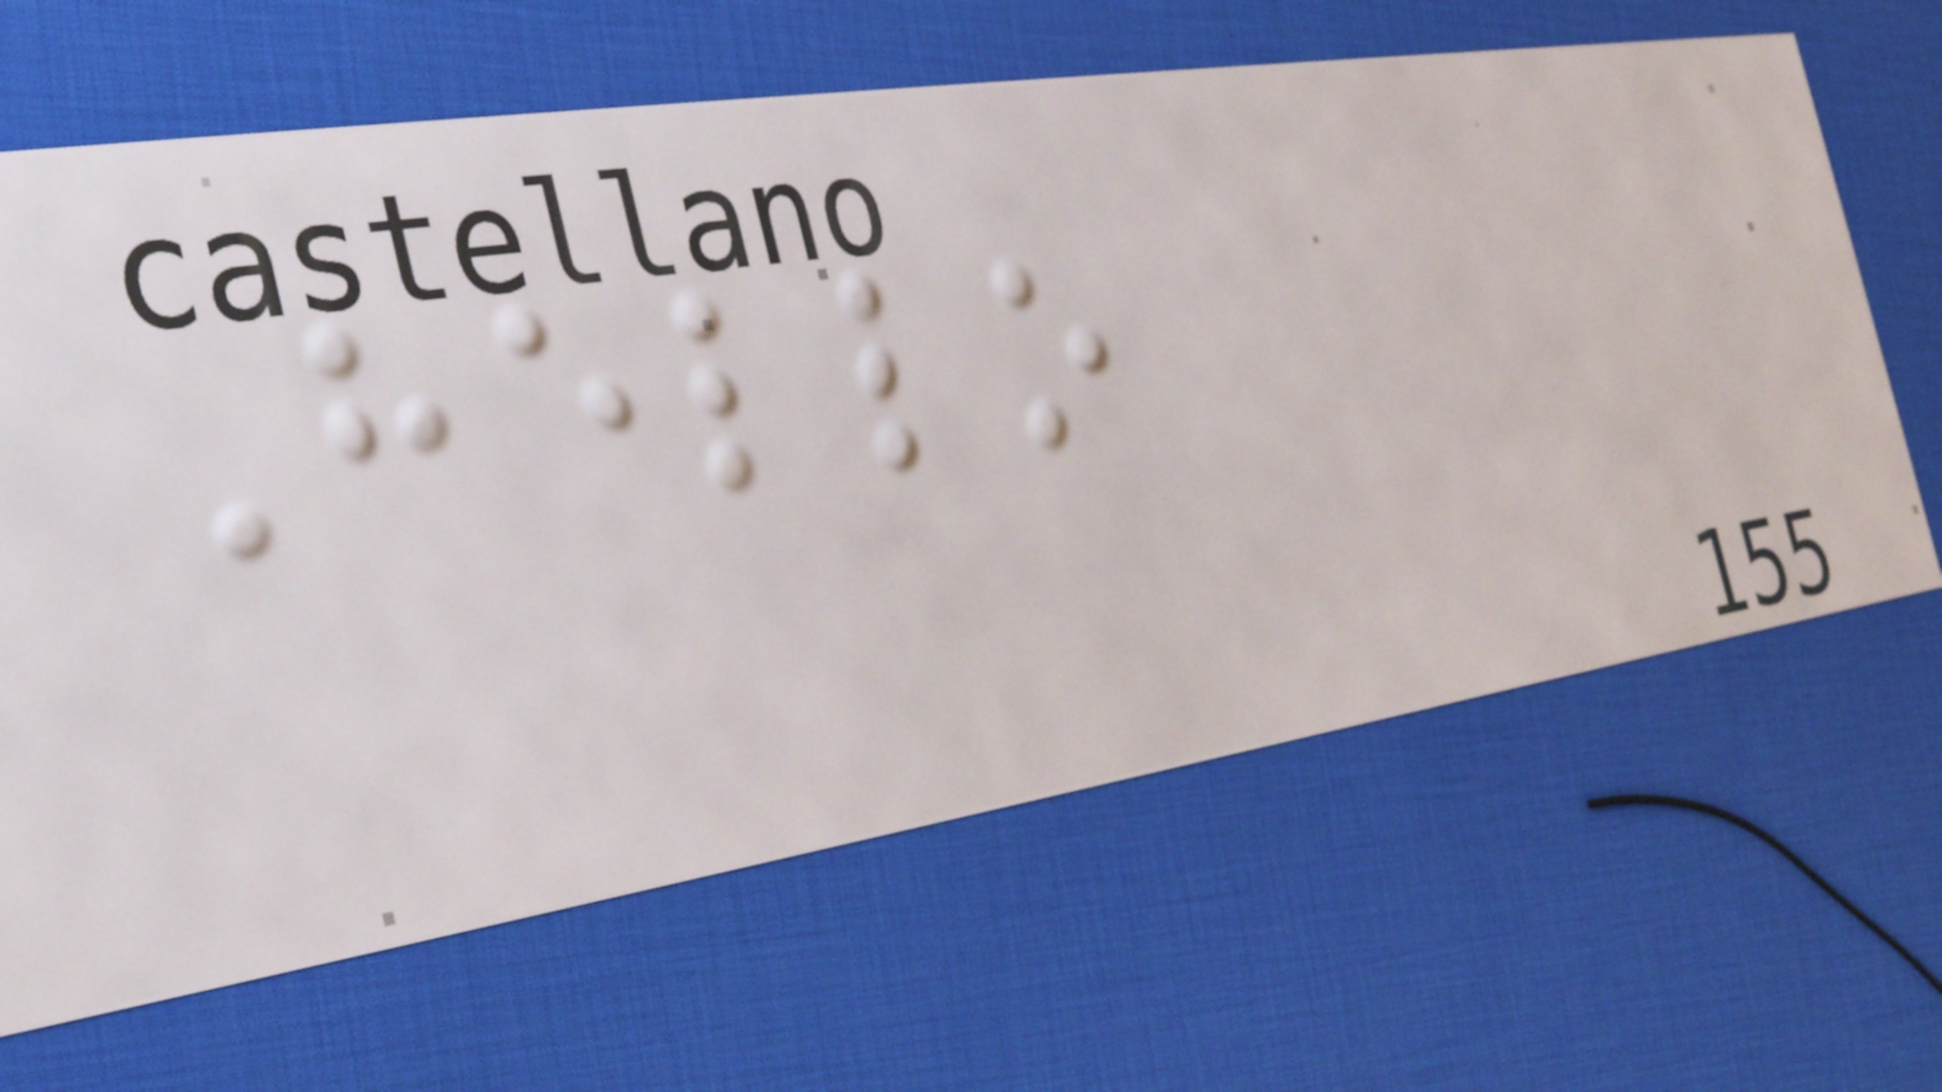Hello
